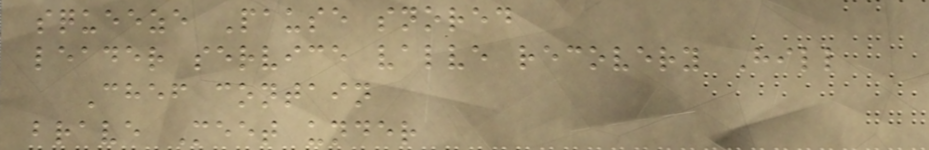squeeze Pause snored
leader service valve recovery Hill
Chef contain
brave Meet under
